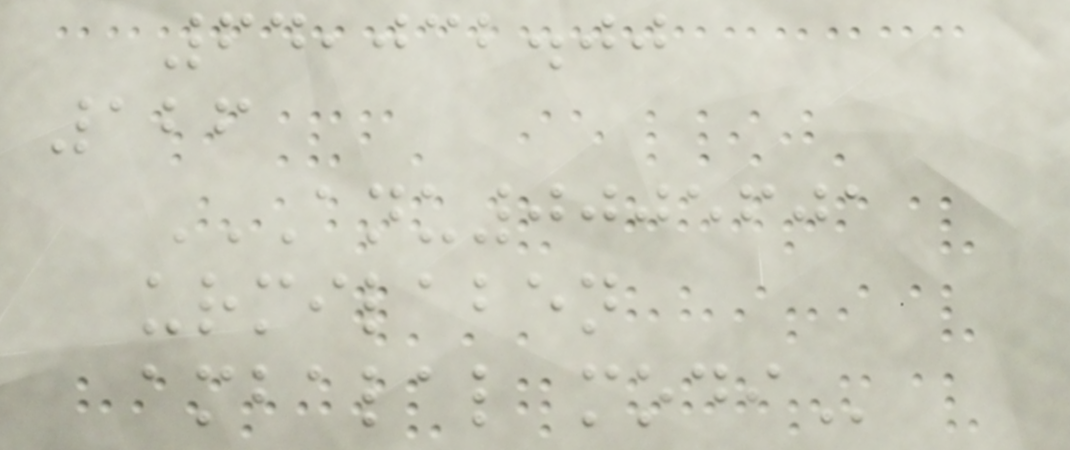64,032.00
126
ANU0005601
URMILABEN
AMBALAL MODI
